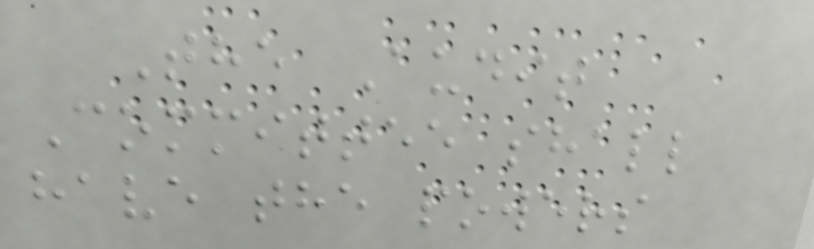The Audit
Committee shall
have the powers
